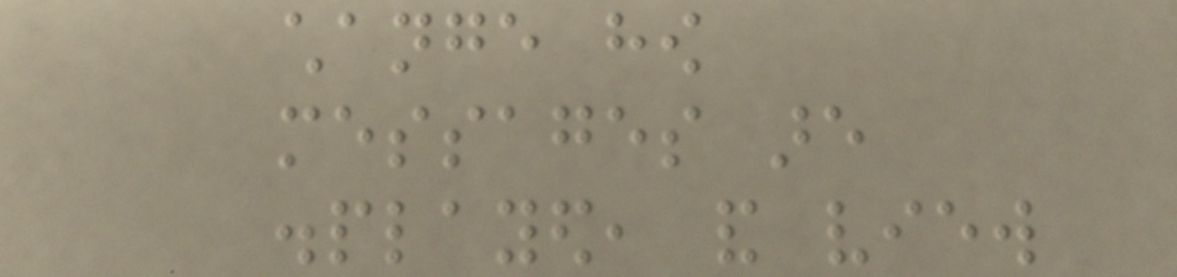change how
messages are
displayed, and view
